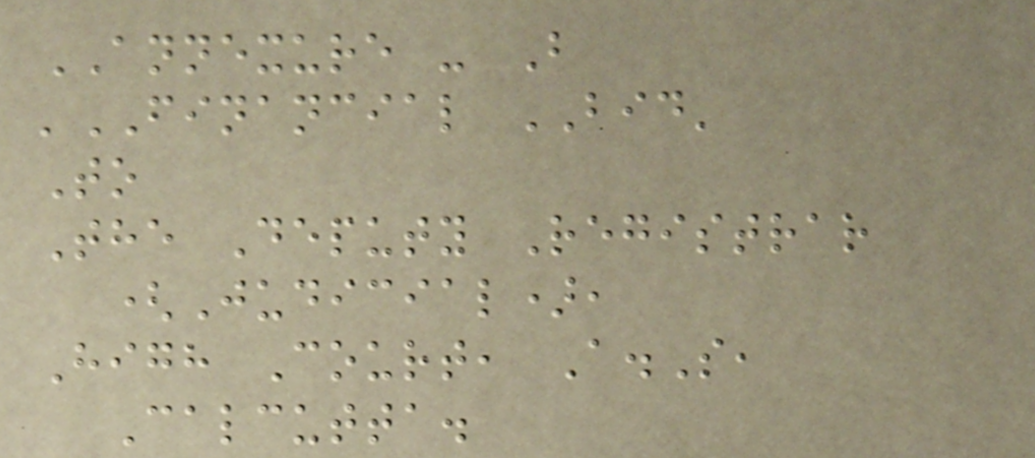ANNEXURE - B
'FINANCIAL BID'
To
The Deputy Registrar
(Judicial),
High Court, A.S,
Calcutta.
